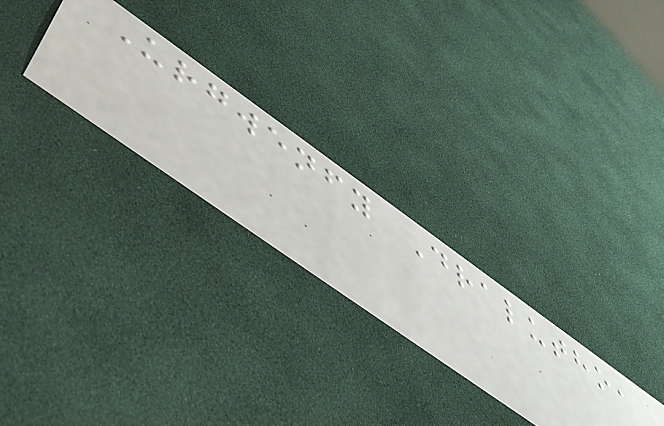Urgwenfy Dralutho,
